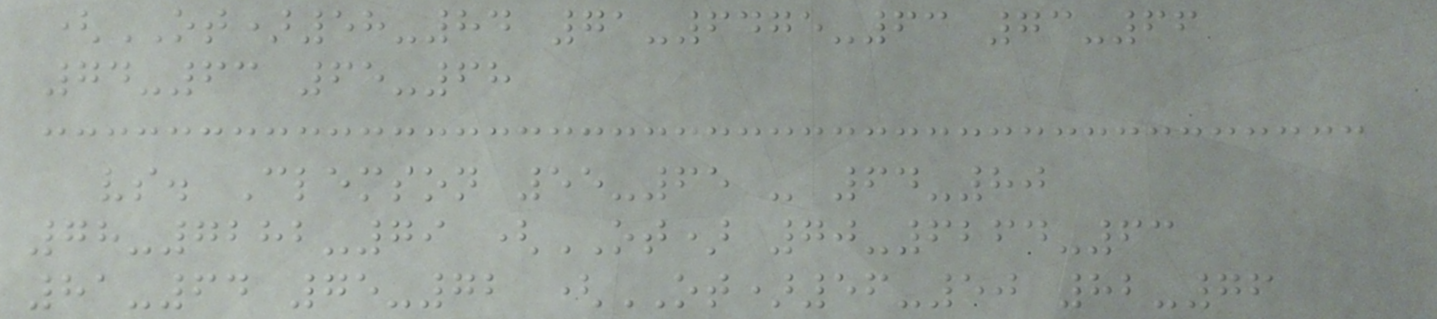(OT)58-84 71-6475-63 73-66
74-63 65-68
vs. Clemson 55-65 - 64-80
78-7282-79 (OT) 70-6264-63
81-64 75-72 (OT)56-50 82-76
